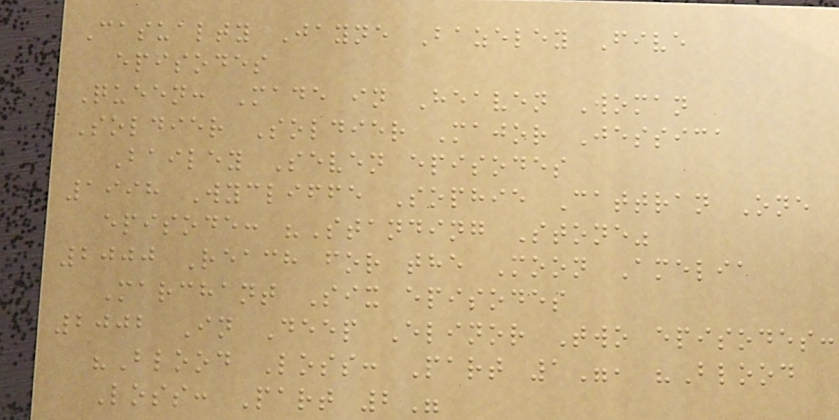Casualty Jayne Bazeley Five
episodes
Queen: Made in Heaven Woman
Soldier Soldier Major Jessica
Bailey Seven episodes
1998 Wycliffe Sophie Cattran One
episode: "Standing Stone"
2000 Reach for the Moon Amelia
Marchant Six episodes
2002 In Deep Elinor Two episodes:
"Blood Loss: Part 1", "Blood
Loss: Part 2"
